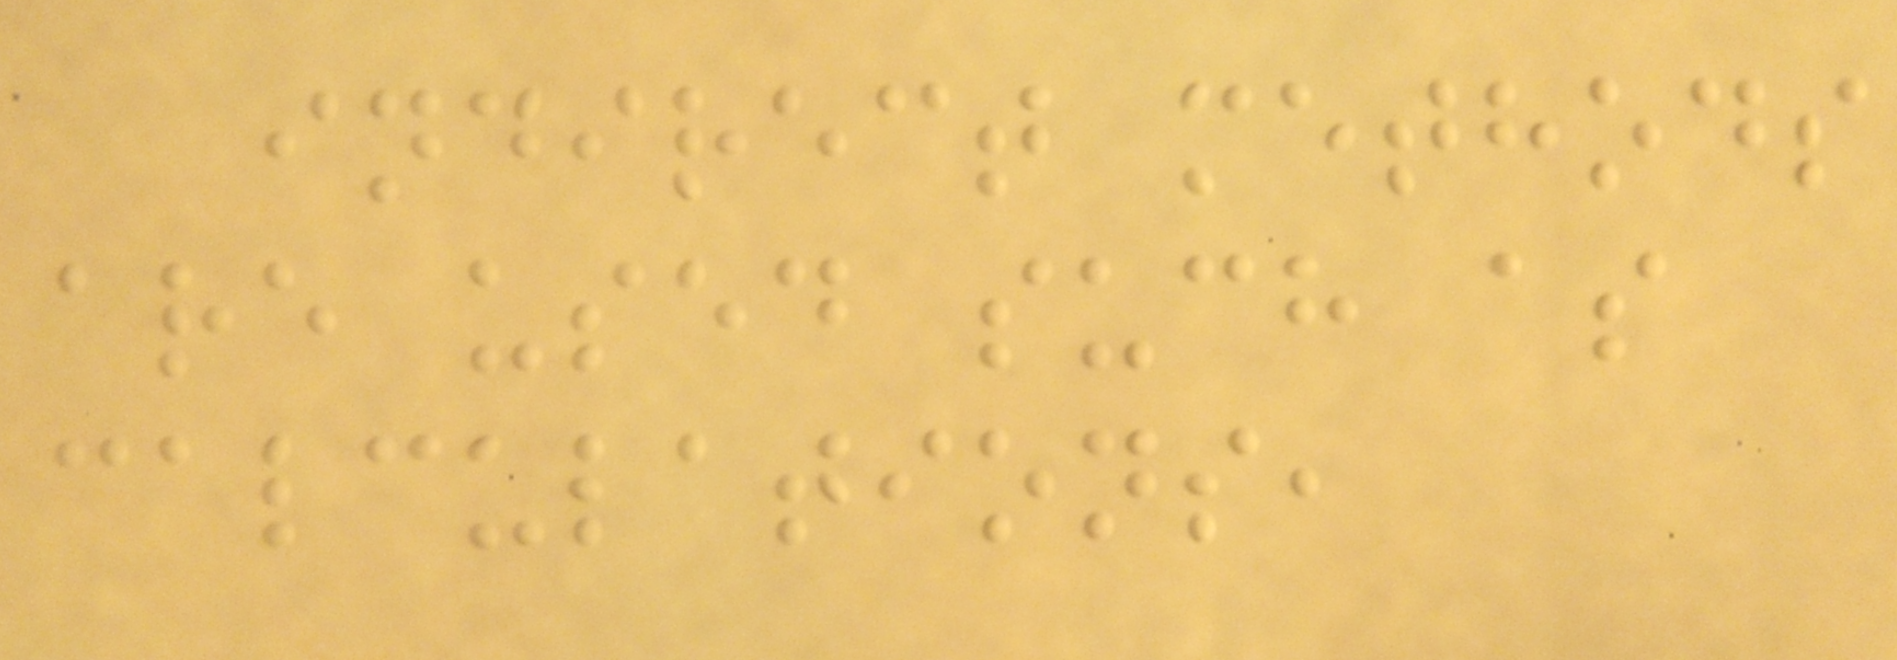indirect methods
are used such as
calculations,
